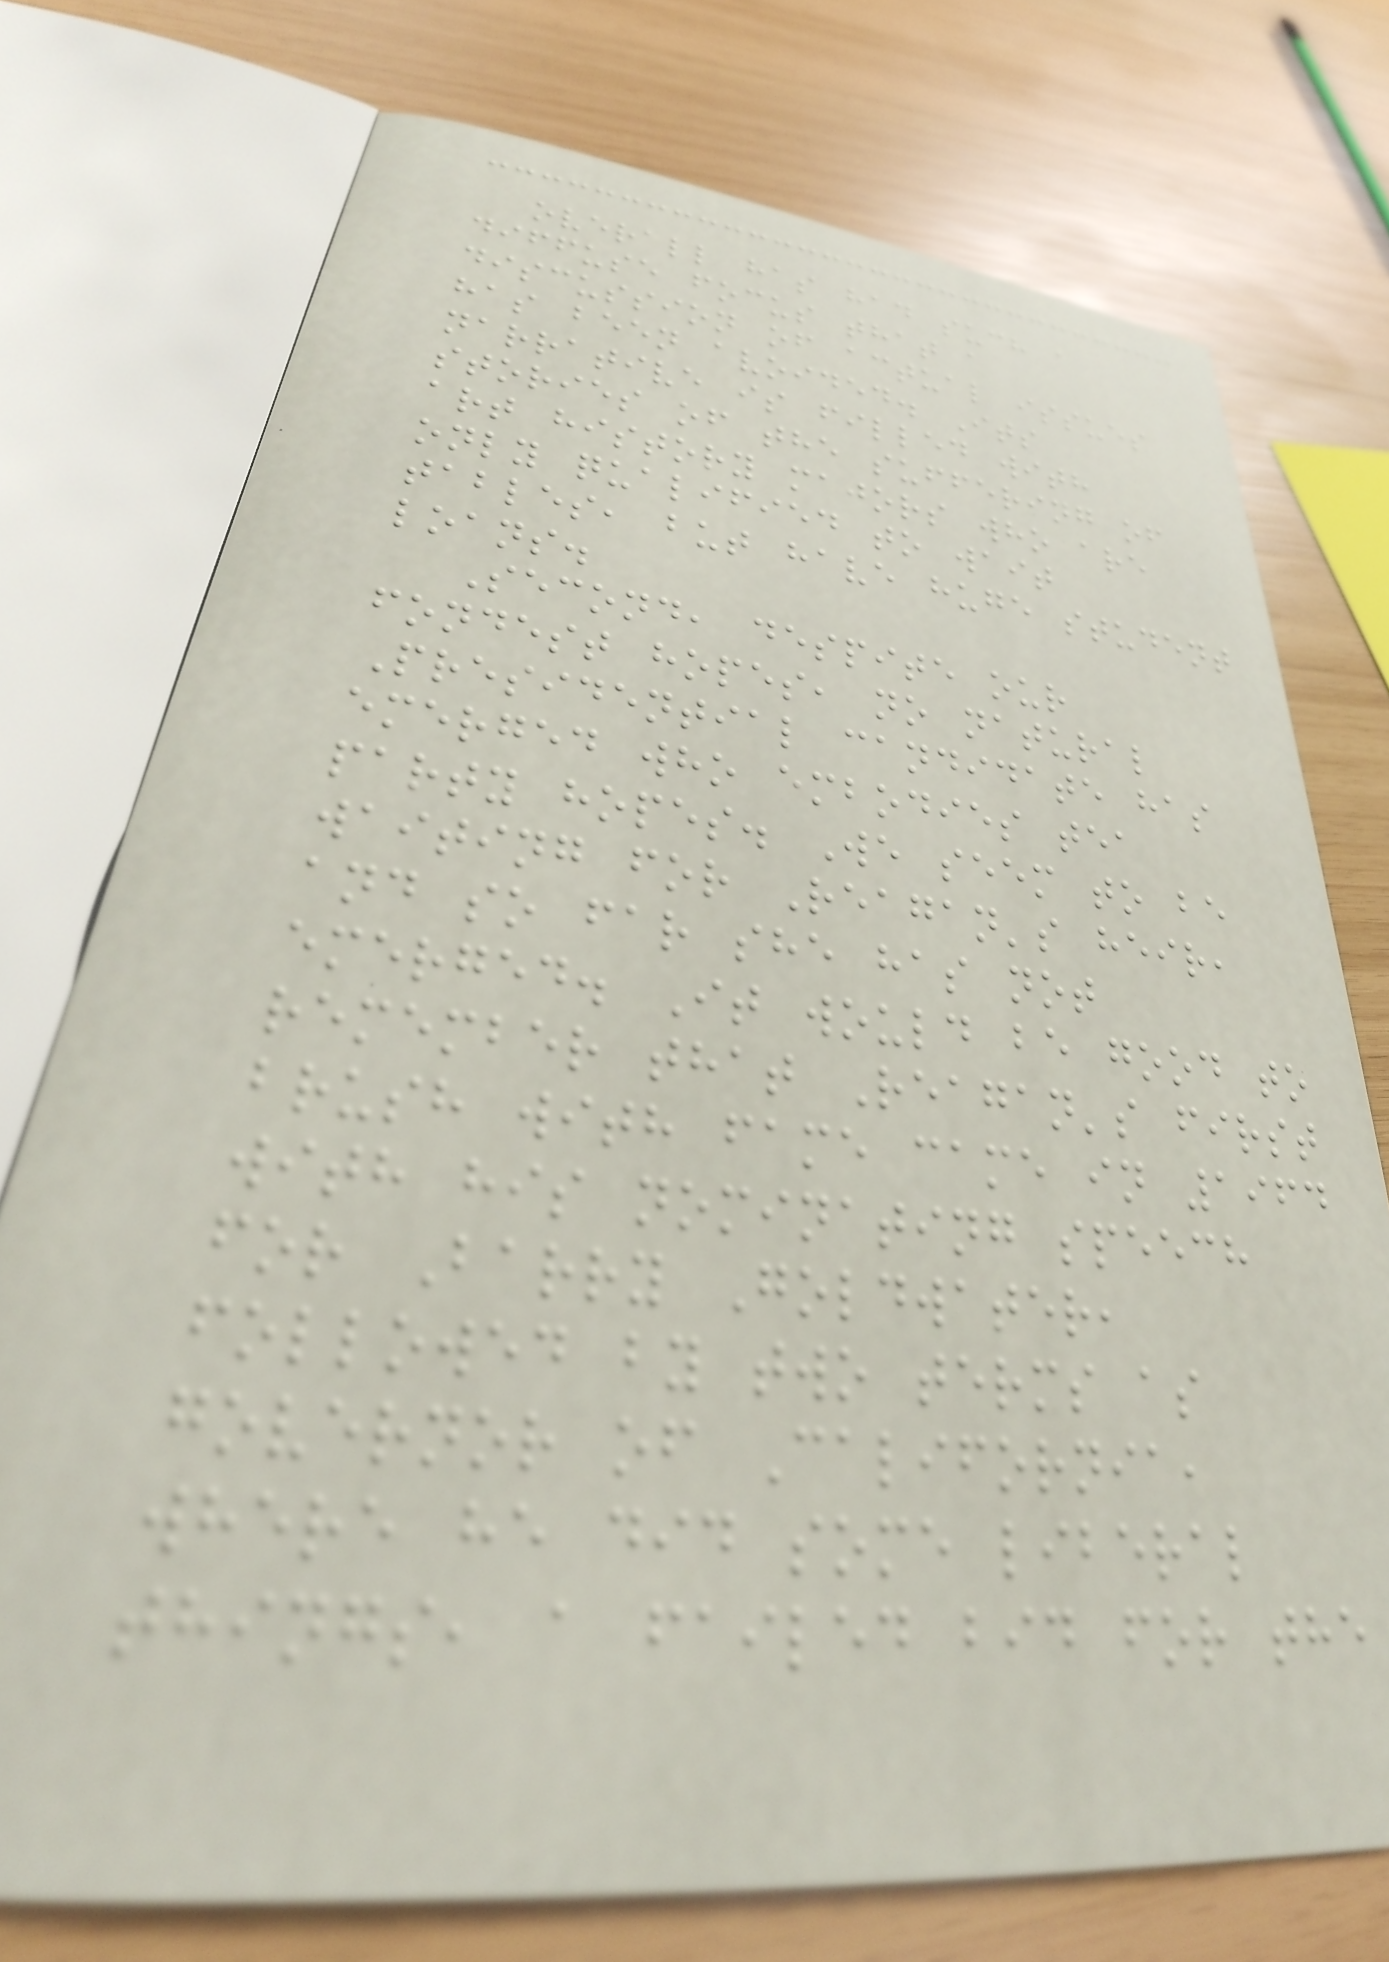overall has had such a
diffuse focus that a
discussion of actual issues
has been avoided. Its
narrative is filled with
stories of the suffering of
art history majors who are
only qualified to wait
tables, but have huge student
loans.
Second, despite our
fondest hopes, no natural
Presidential candidate has
emerged who embodies tea
party hopes. We seem to be
waiting for Reagan's heir,
and so far she has not
emerged. It would be good to
remember that Reagan's first
brush with fame came in 1964
with his nominating speech
for Barry Goldwater,
followed by two terms as
governor of California,
where he did some liberal
things, a failed bid for the
